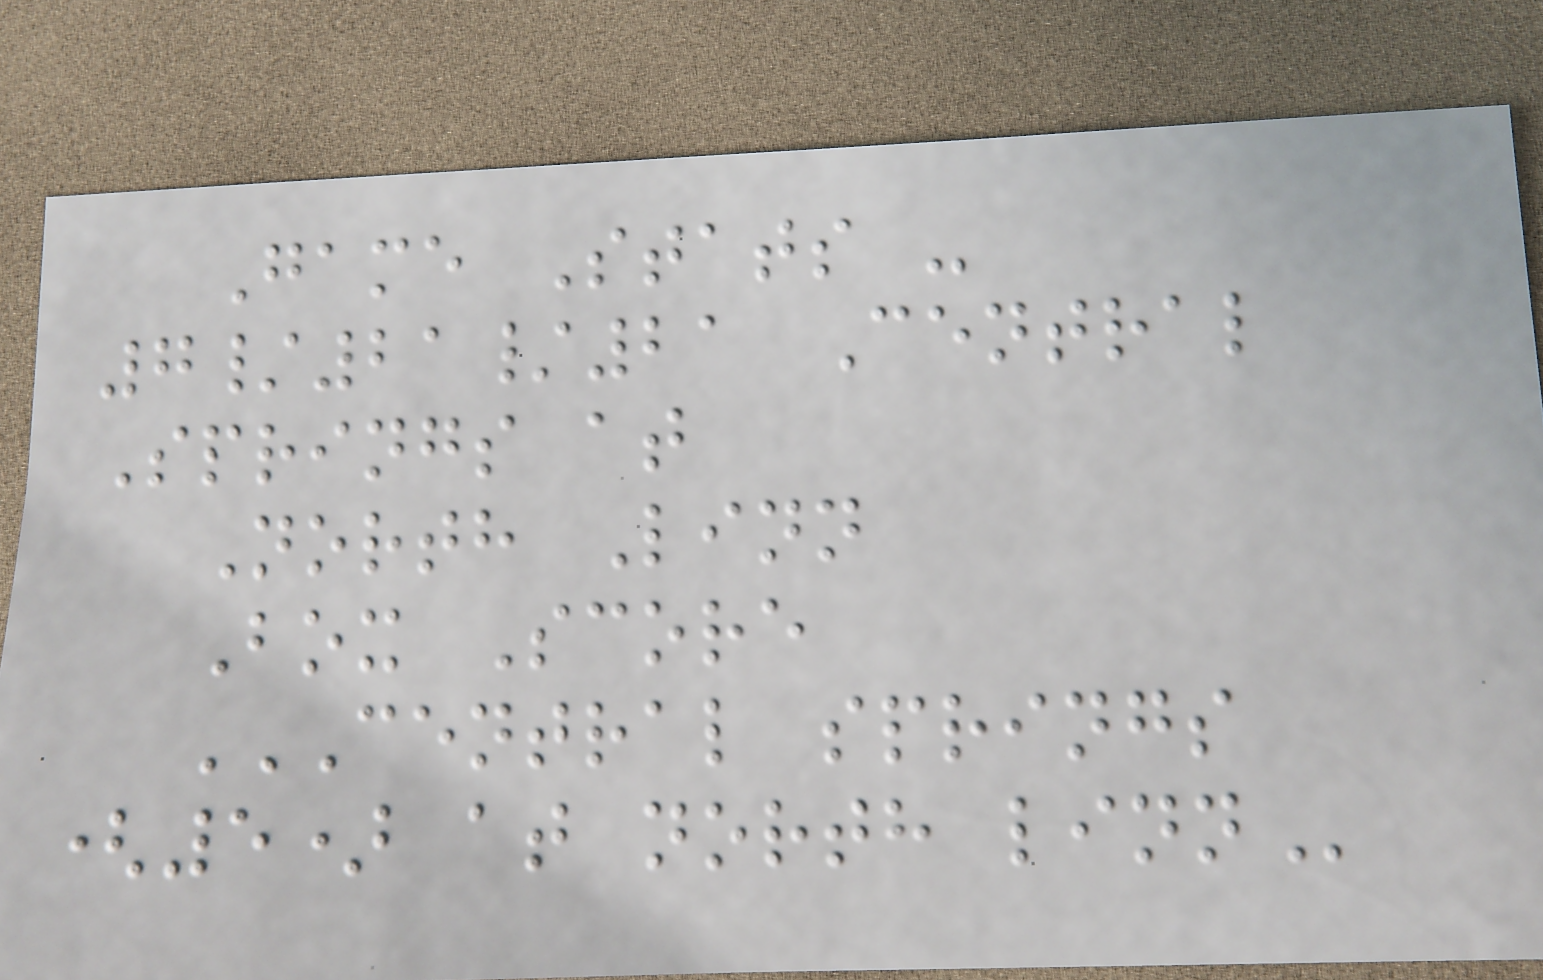Game Stats -
7/21/21 Central
Springs at
North Linn
Box Score
CENTRAL SPRINGS
(5) AT NORTH LINN
